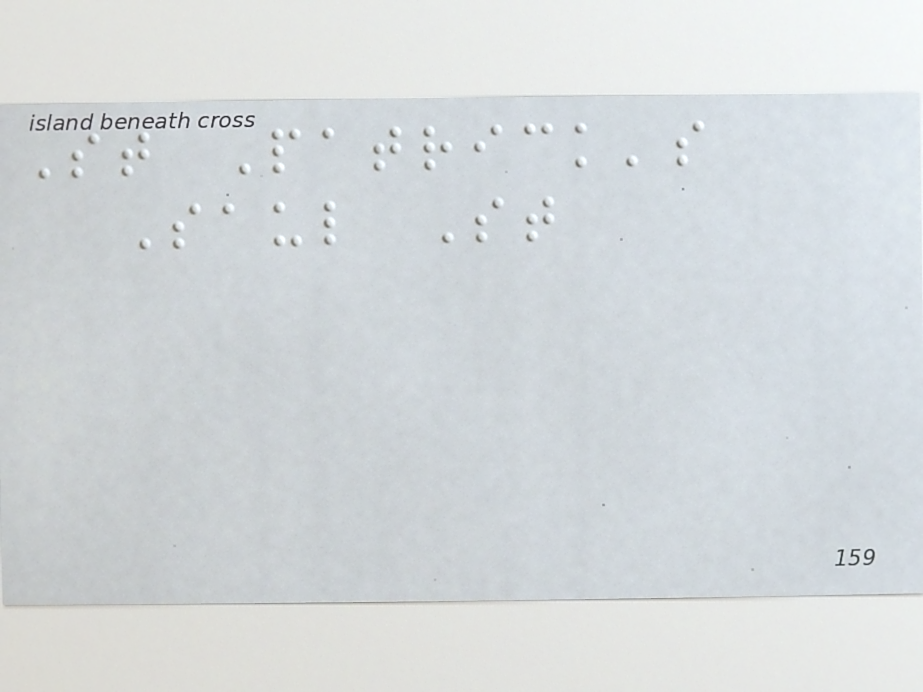St Patrick's
Saul St
